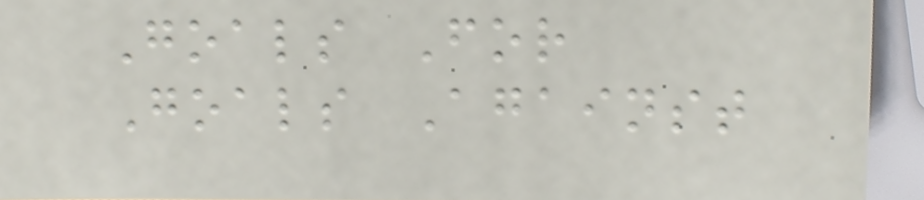Goals For
Goals Against
